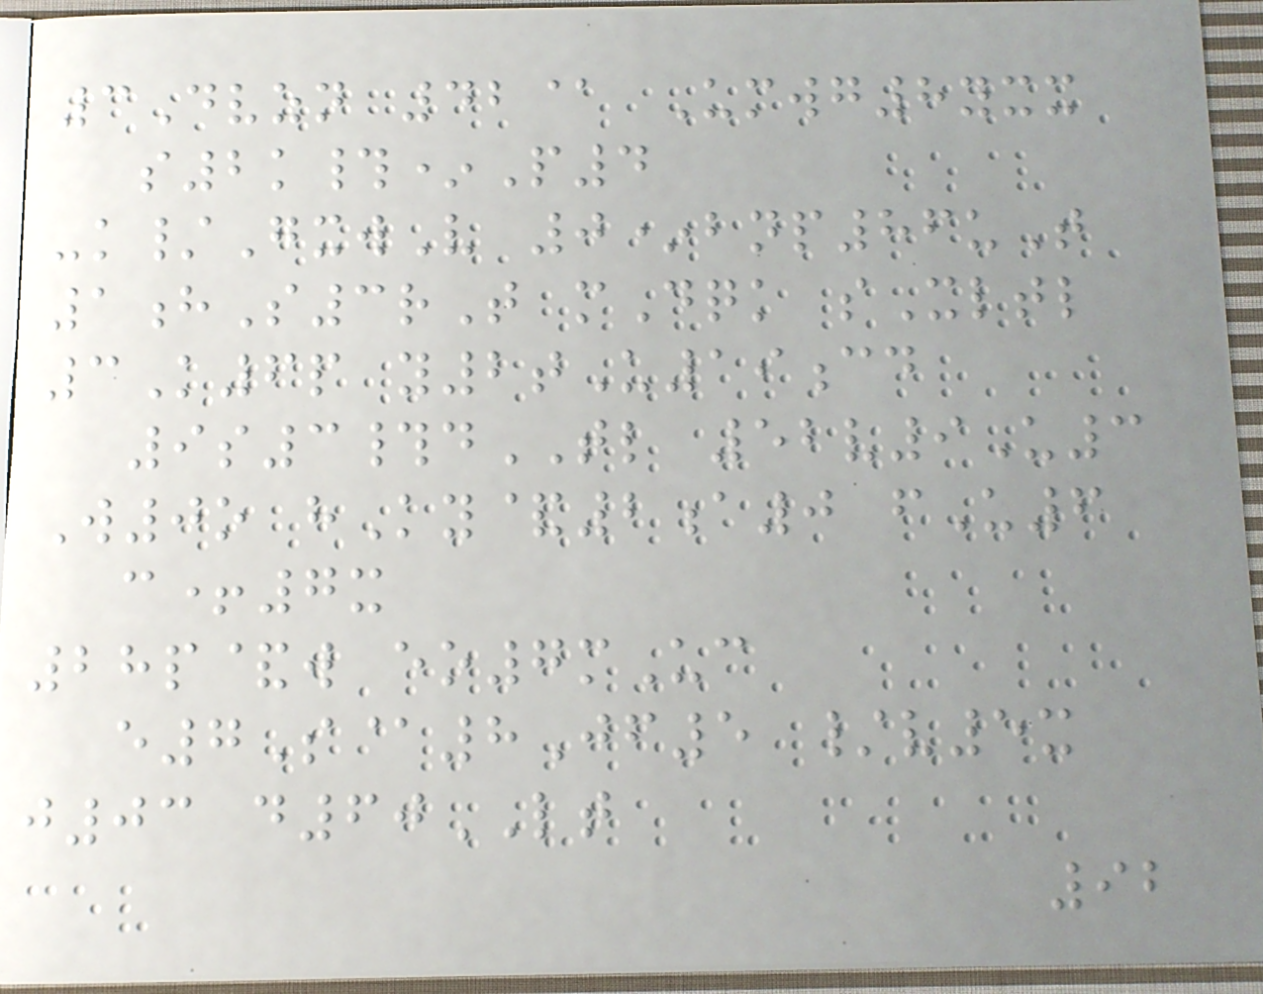3Dvzn 42@ Umwg8yxx
s2k#*P4
-k/GxwV 0*bnp86uT
1hS3rT mDqk sXltl
3K6p y2tU19cd
9s3#dTL 52v9U3
W0o hKy&2a0 fU6
c+7x
28p&w eo7mUc
e7S@8Jf5 /v5x
j03 d60LT
92
